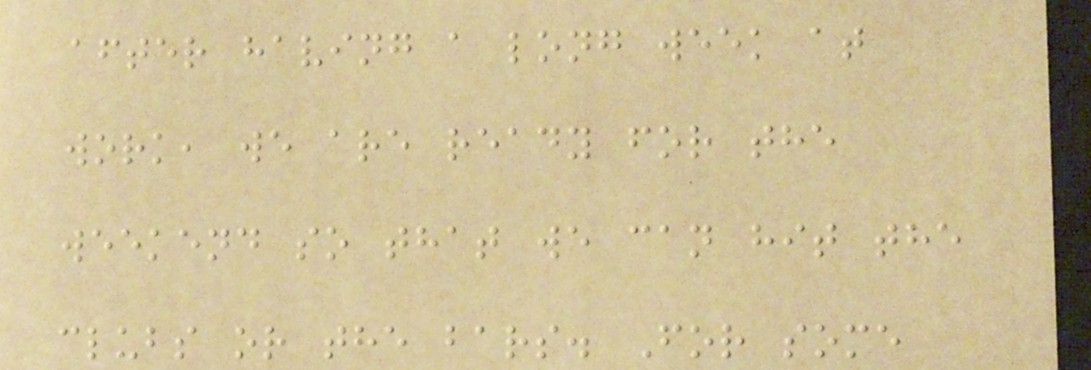after having a long week at
work, we are ready for the
weekend so that we can hit the
clubs or the bars. For some
